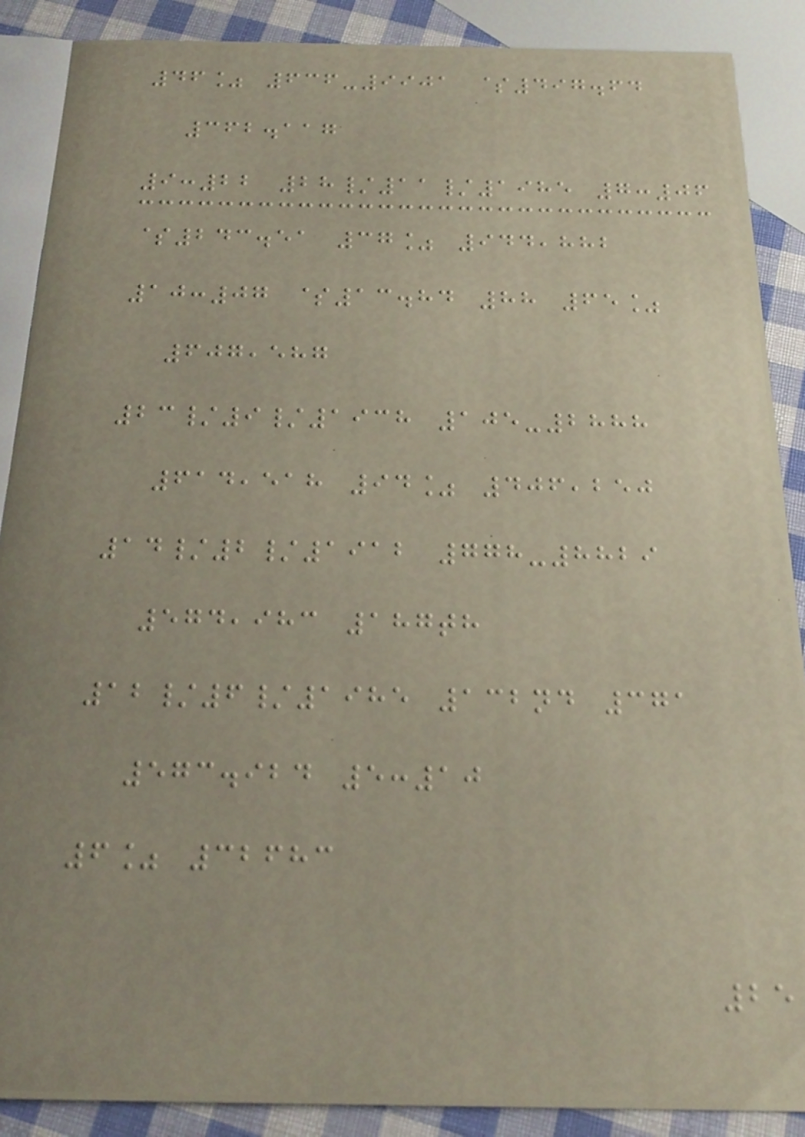46% 636-9901 $497.64
362.117
9:22 28/11/1985 7:06
$243.51 37% 944,882
10:07 $13.84 88 65%
607,587
23/9/1938 105-2888
614,518 94% 406,250
14/2/1912 778-8829
574,983 187th
12/6/1985 132nd 371
573.924 5:10
6% 32683
25
